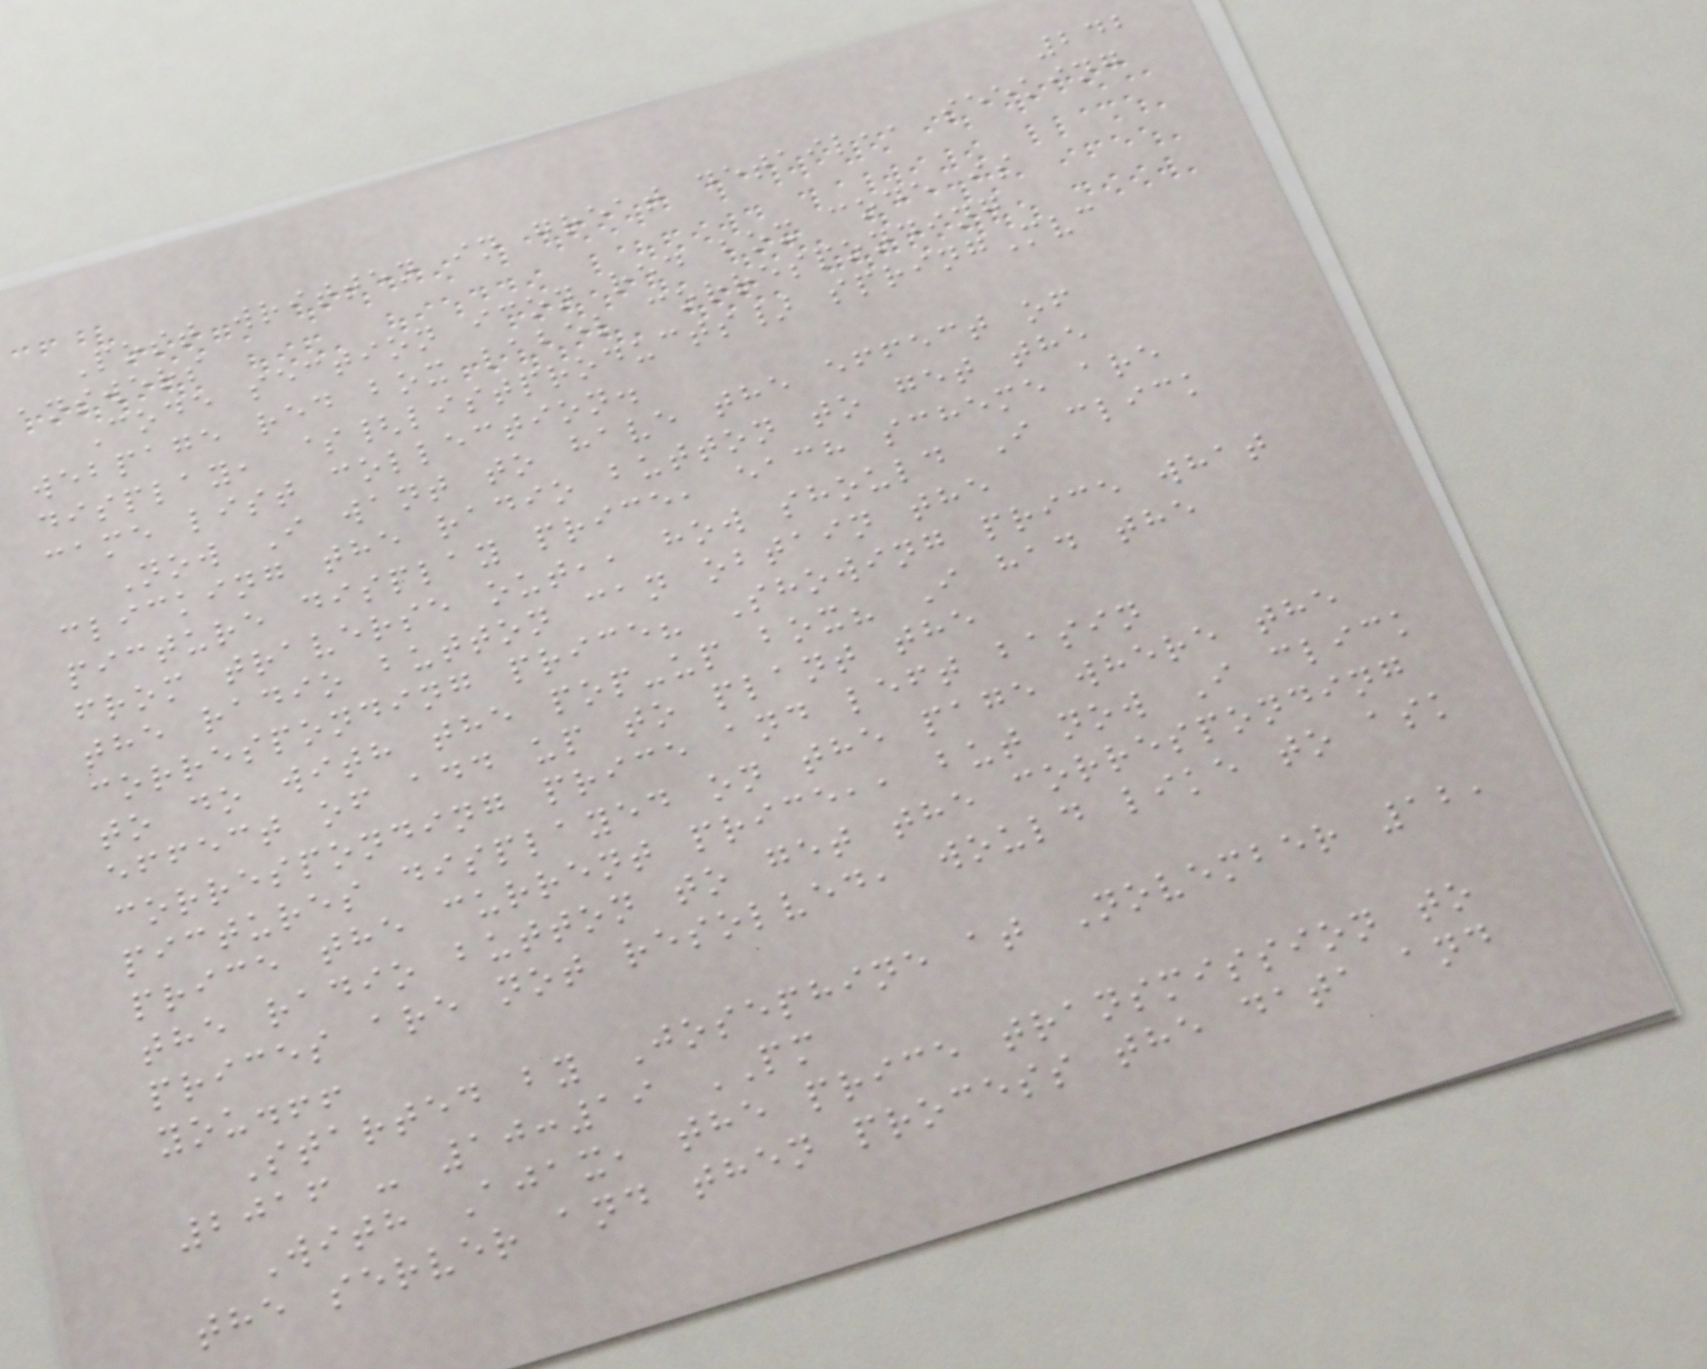242
Post written in great detail,, seeking
answers
Code section icon red box code is
webpage red box label corresponding
display, ${listproducts} springMvc
came list collection.
Now I want to have the effect of
clicking the radio button to get the
picture display price, each scheme are
from traverse out,, how should I click
the radio button can obtain the
corresponding price? Showing price what
to do with the pop-up box? I had the
effect of add up to plant the
corresponding price and left basin
pictures displayed on the page where the
price the current price,, but now I click
the radio button to get the corresponding
prices are not resolved, would like to ask
you.!!
Started by Josephine at November 12,
2016 - 10:19 PM
With Ajax, the price transmission to
the server and then process the data and
